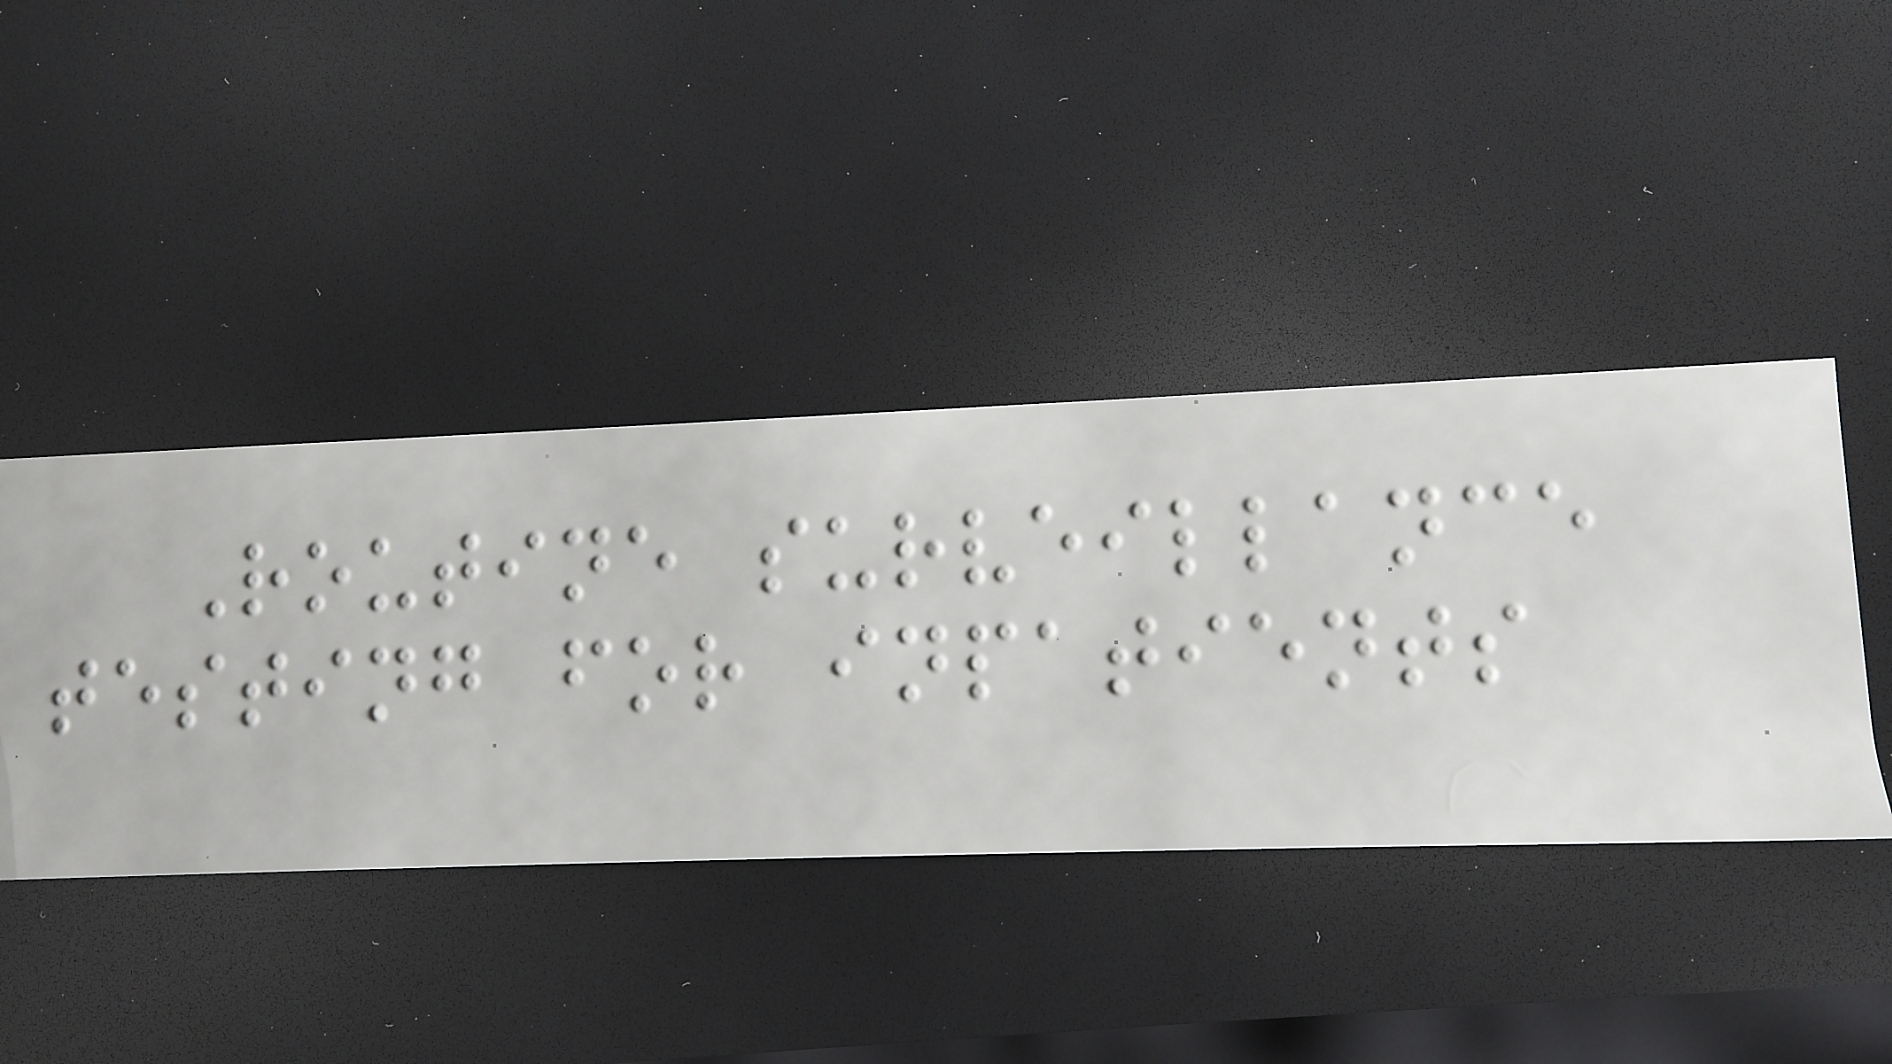Routine surveillance
testing for inpatients
